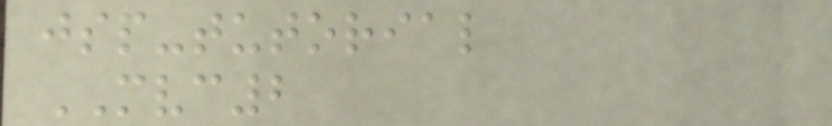jsp-tutorial
MVC2
